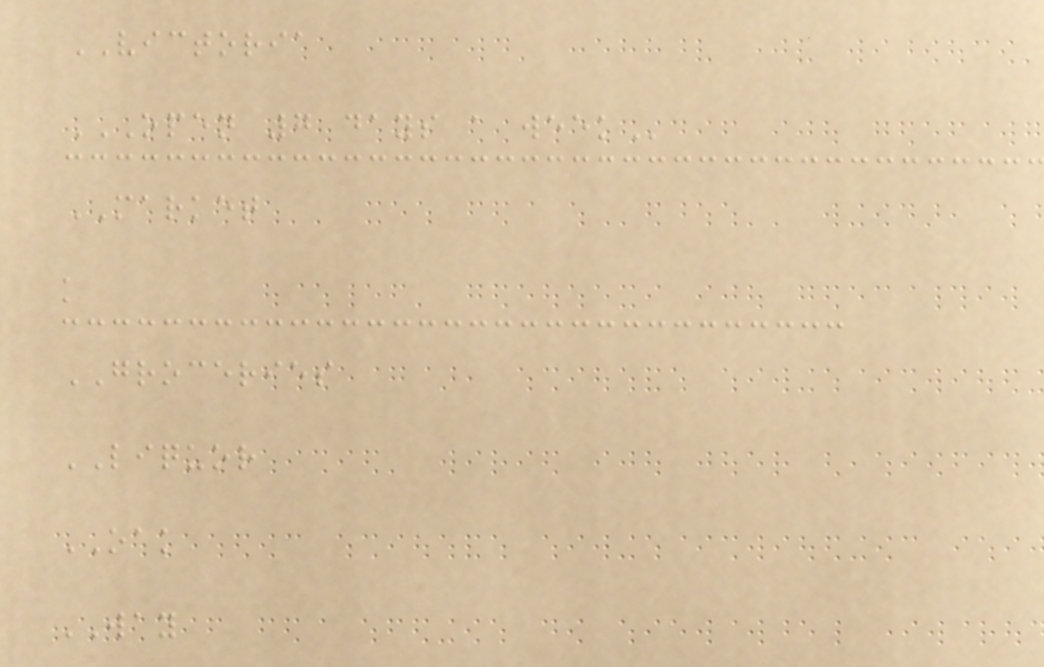VICTORIA
OPEN 7 DAYS A WEEK
MARKET
k
GROCERIES
LIQUOR
OAK
WAY
